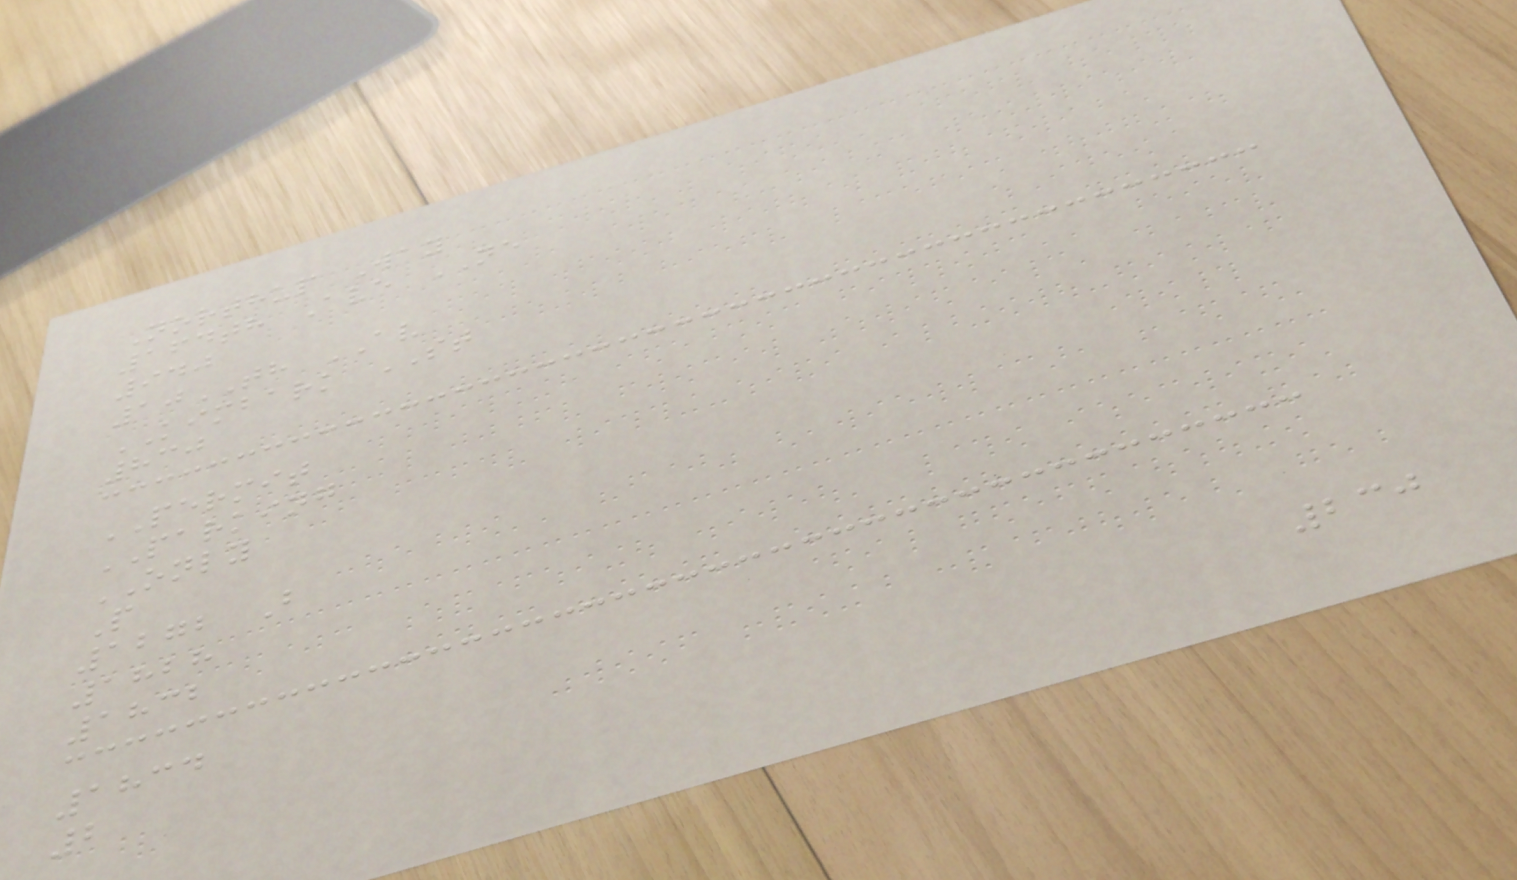Northup Way
164th Ave NE
940
10TH AV
KIMBARK ST
830
PERMIT
PARKING
ONLY
P
1272 B
1828
1832
1834
2
230
